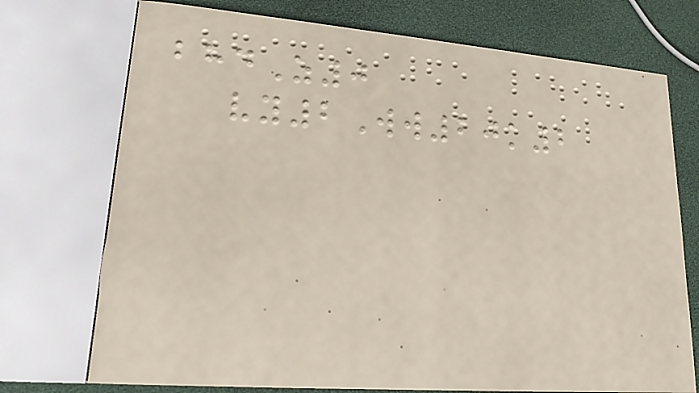bhdZ0
vy2Ww20k2
